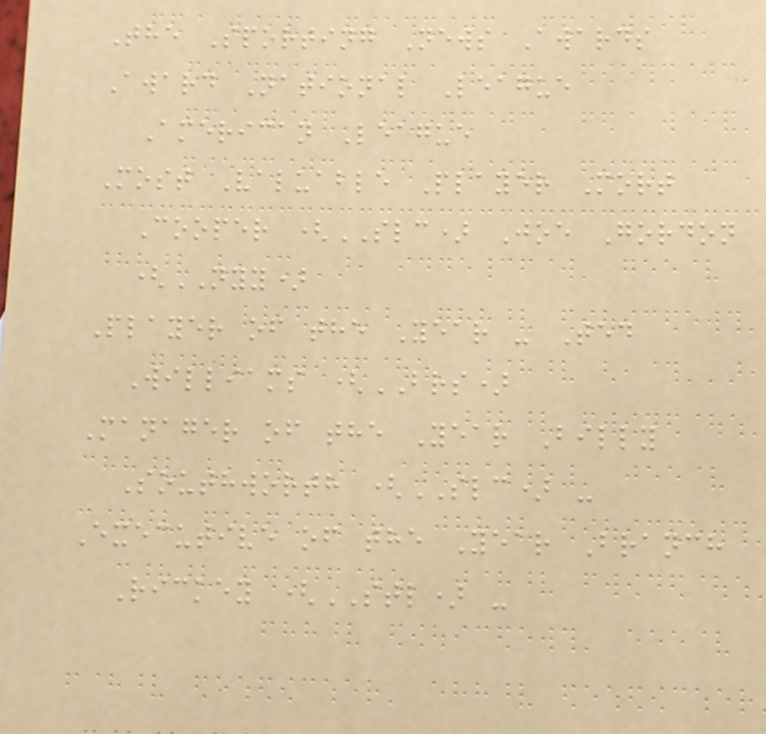The Sporting News Awards
Award National League
American League
Most Valuable Player Mort
Cooper (SLC) Joe Gordon
(NYY)
Player of the Year - Ted
Williams (BRS)
Manager of the Year Billy
Southworth (SLC) -
Executive of the Year Branch
Rickey (STL) -
